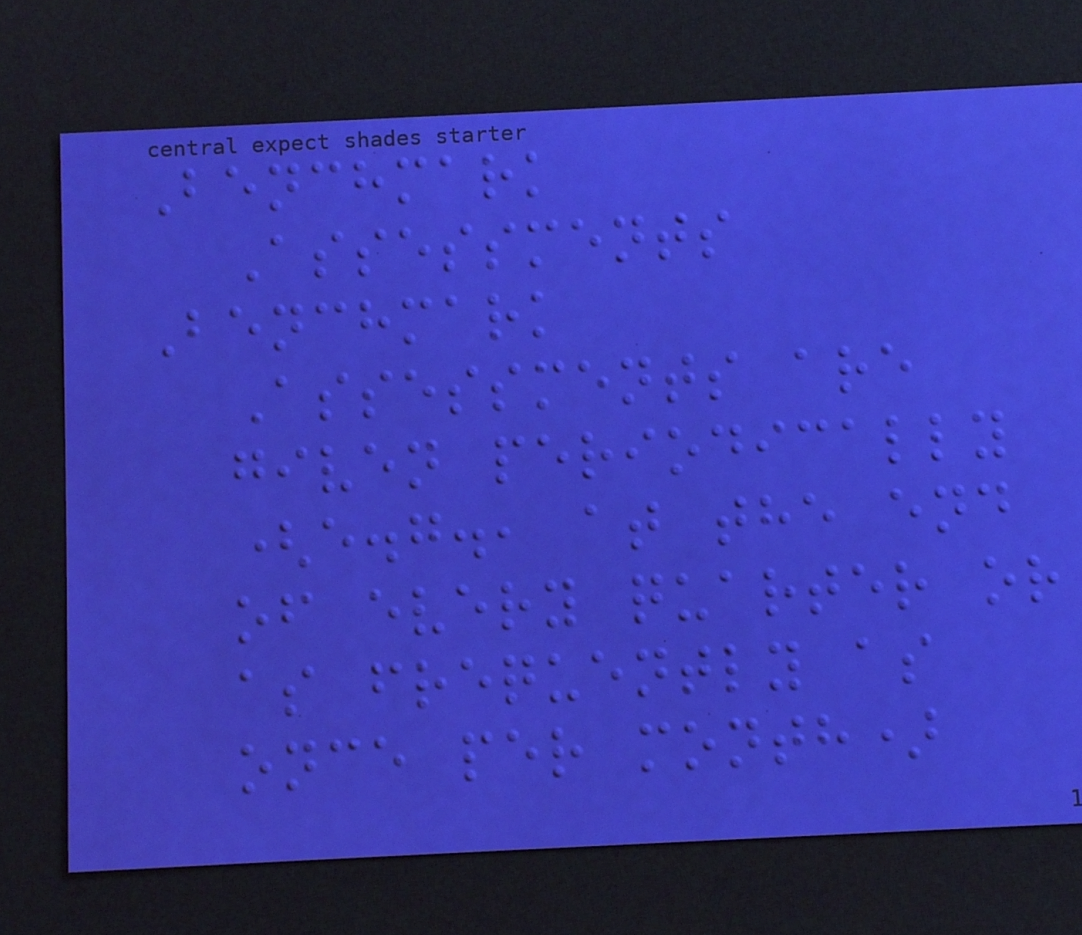Benchmark
Assessments
Benchmark
Assessments are
given periodically
(e.g., at the end
of every quarter or
as frequently as
once per month)
